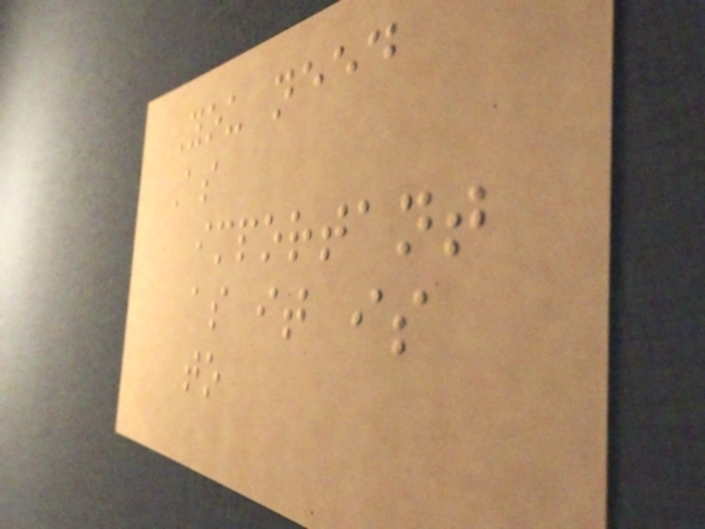You need
As
important
as it is
to
